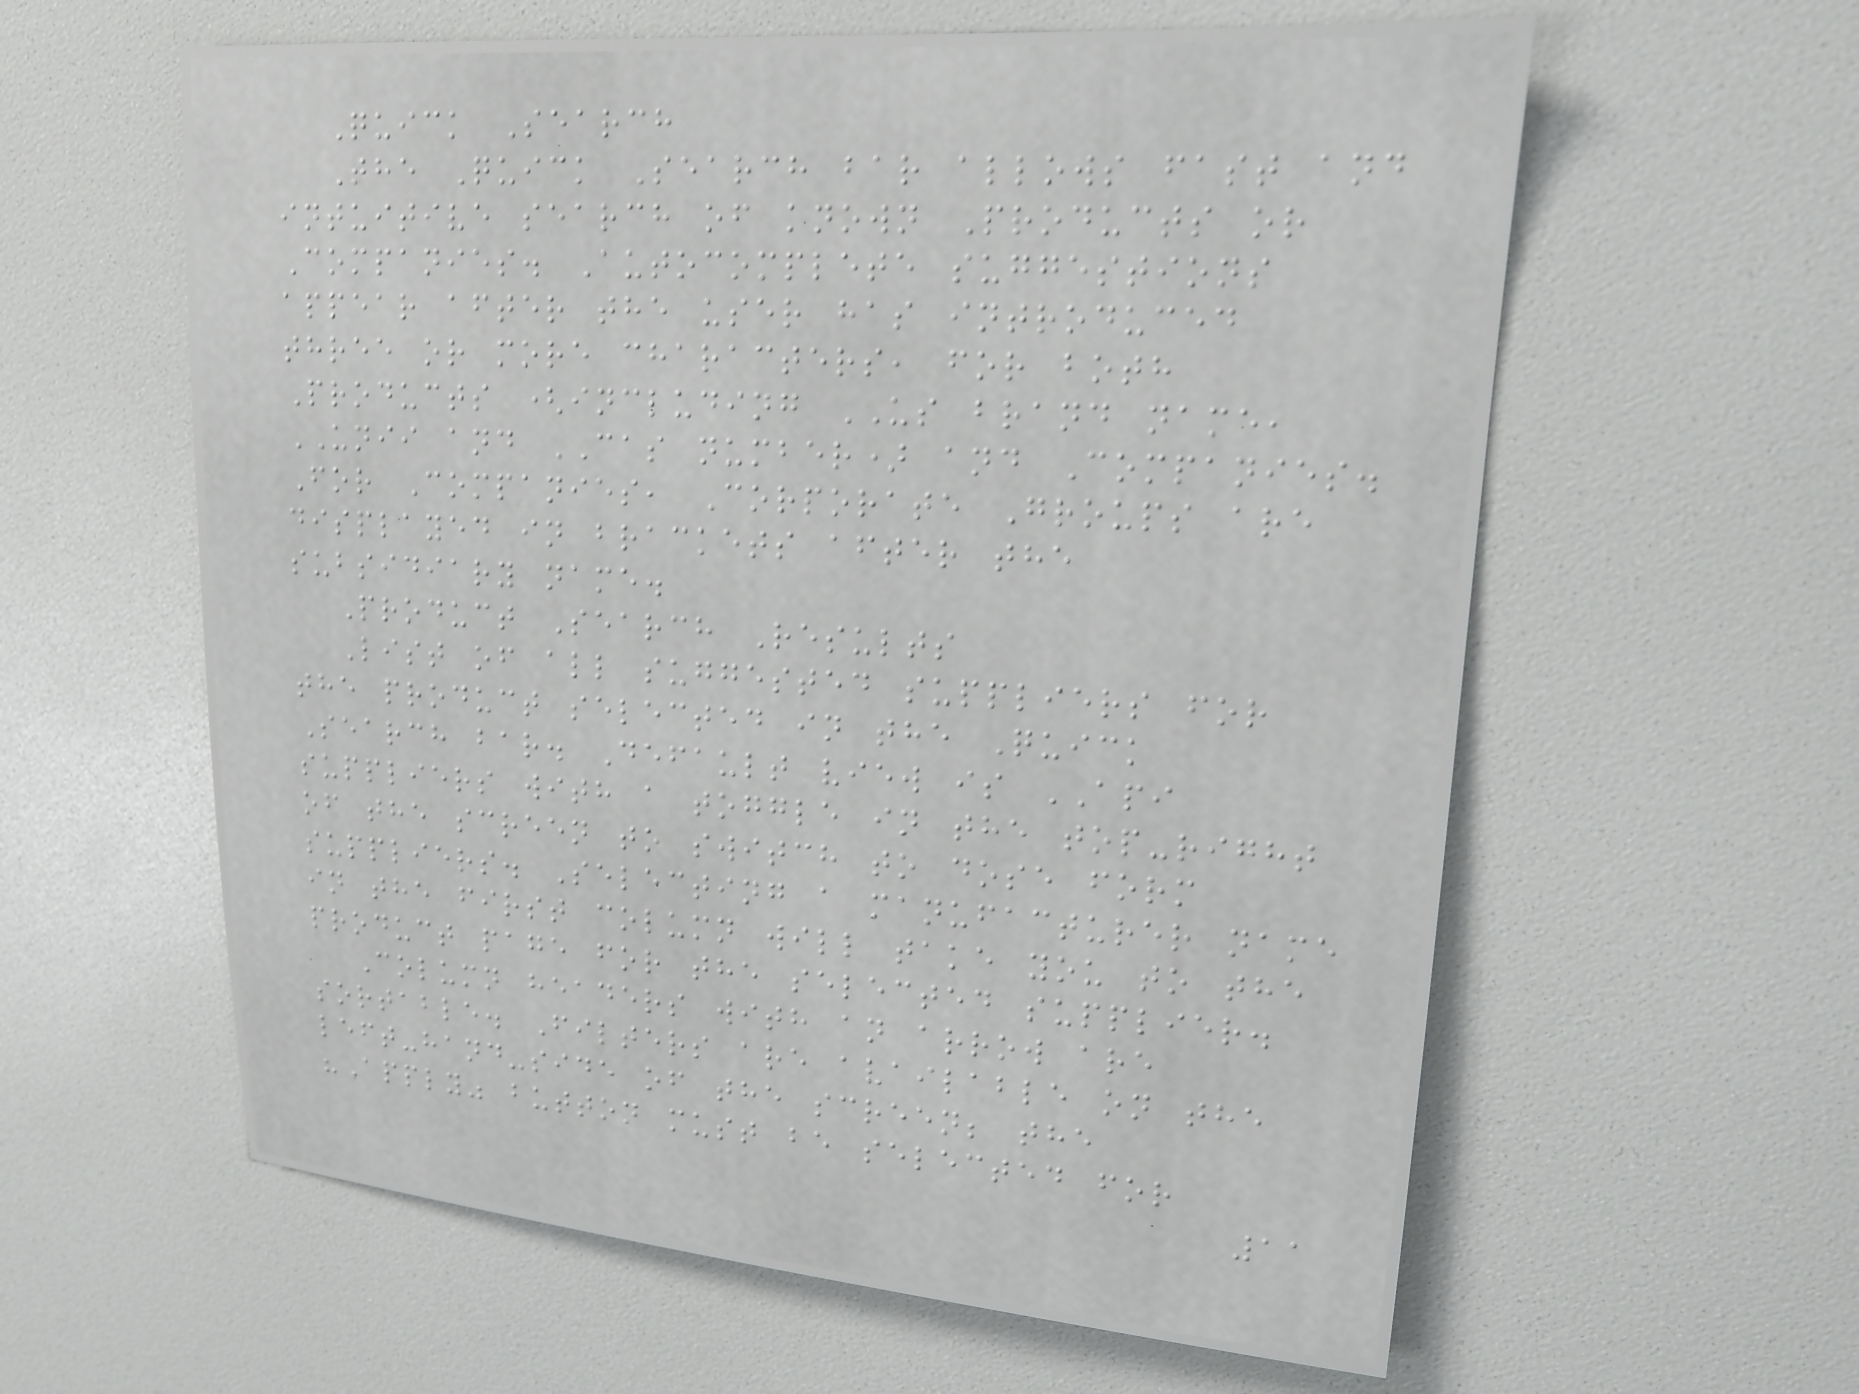Quick Search
The Quick Search bar allows fast and
intuitive search of known Products or
Companies. Autocomplete suggestions
appear after the user has introduced
three or more characters, for both
Products (including US brand name,
UNII and CAS number) and Companies.
For Companies, Corporate Groups are
displayed in brackets after the
subsidiary name.
Product Search Results
List of all suggested suppliers for
the product selected in the Quick
Search bar. Default view is API
suppliers with a toggle in the top-right
of the screen to switch to dose form
suppliers. Selecting a manufacturer name
in the first column will take you to the
product page for the selected supplier.
Column headers with an arrow are
sortable. Filters are available on the
left-hand-side of the screen; the
"Apply" button must be selected for
11
